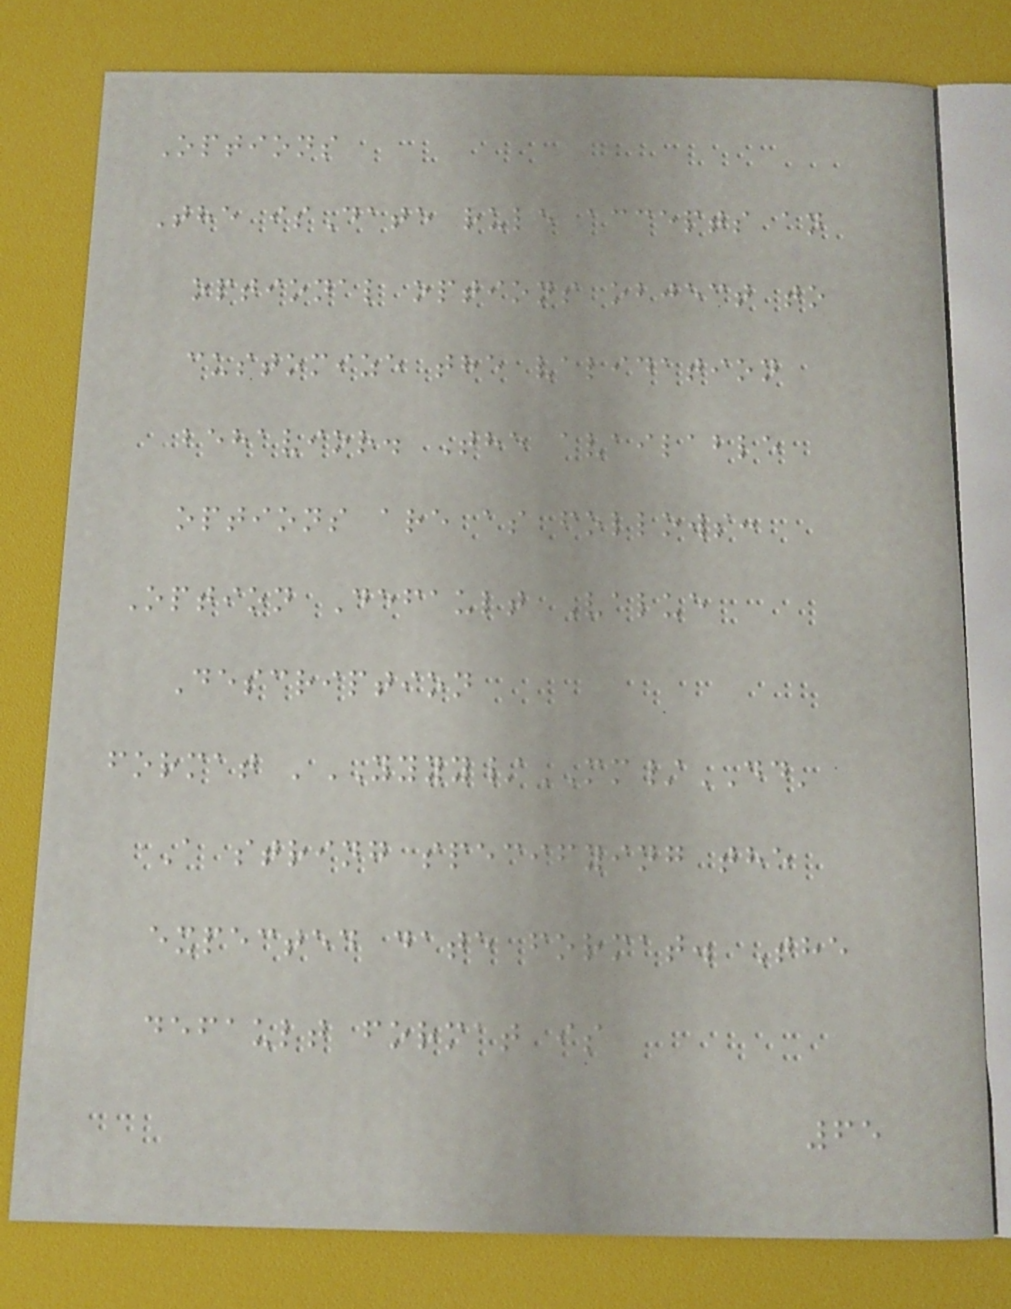Options
The isDate rule accepts an
optional options object to
customize the validation
behavior. The available
options are as follows:
Option Default Value
Description
format 'YYYY/MM/DD'
A string specifying the
expected date format. The
default format is
65
